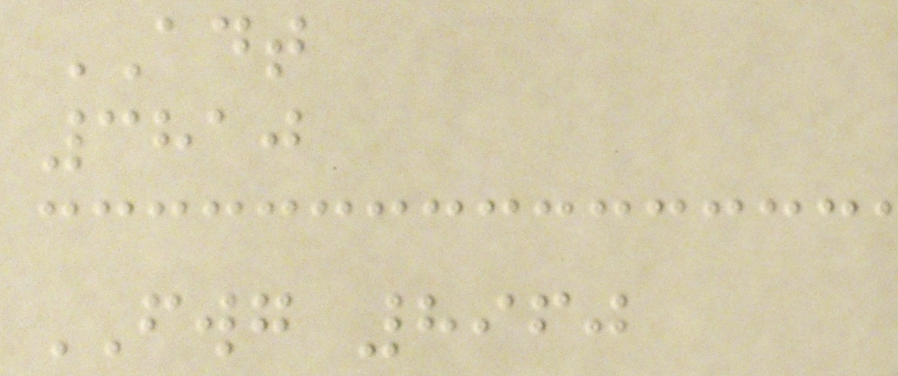ADT
3810
FWG 8960
